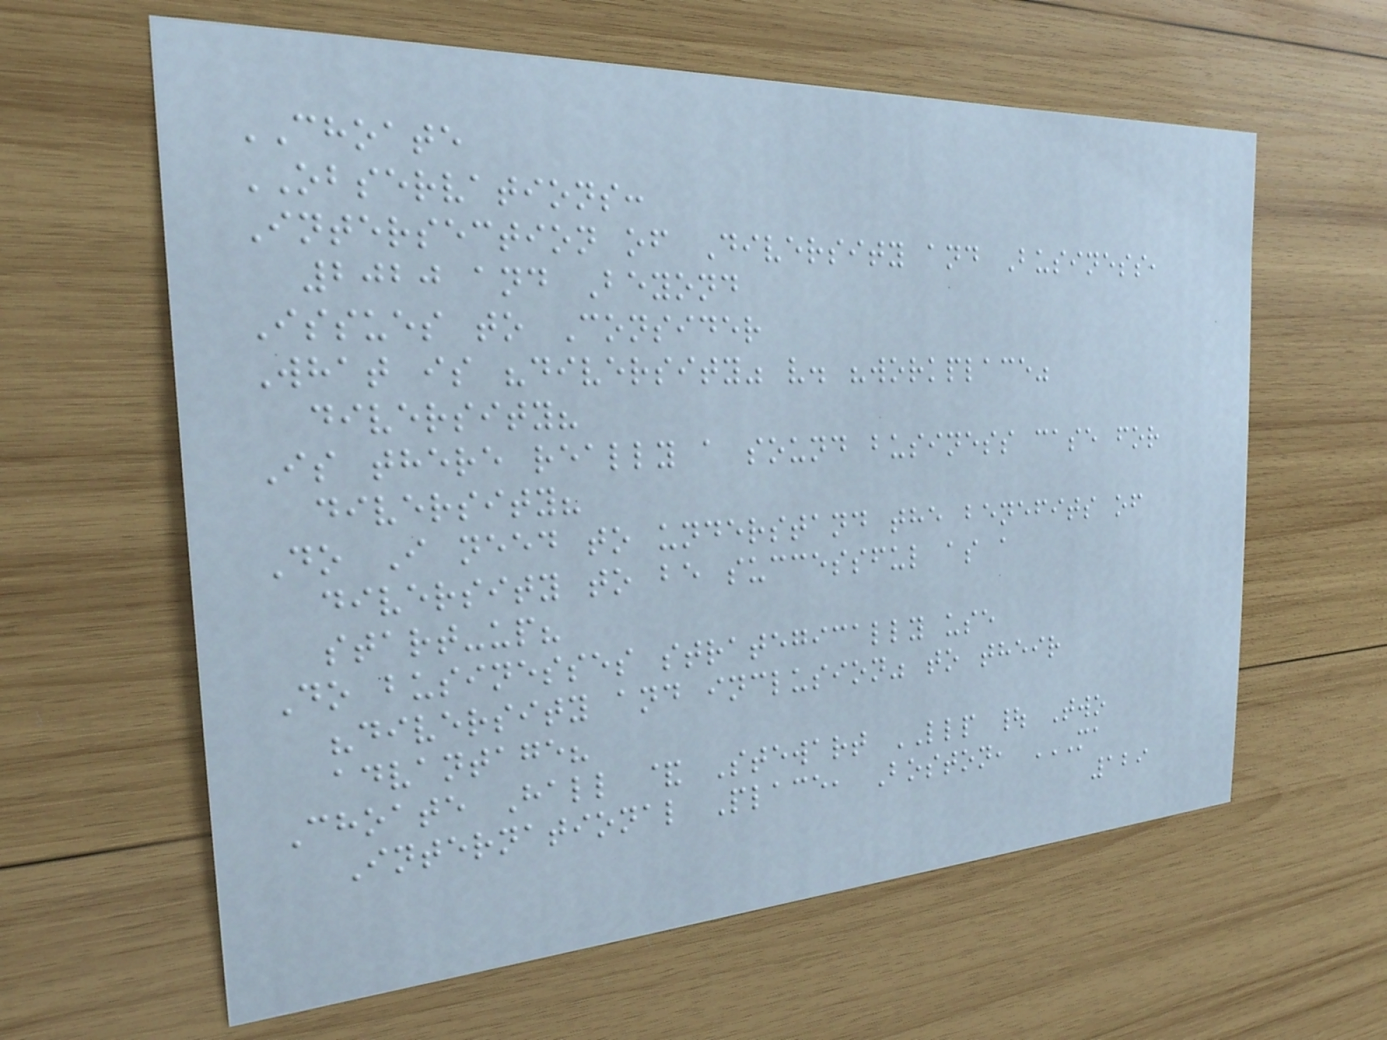CHOATE
OBSERVATIONS:
Intersection of Diversity and Business,
2020 and Beyond
Issues to Consider
What is "diversity" v. "workplace"
diversity?
Is there really a sound business case for
diversity?
Do I need to understand the benefits of
diversity to be successful as a
start-up?
Do businesses strategically use
"diversity and inclusion" to their
advantage?
Choate Hall & Stewart LLP | Two
International Place, Boston, MA
129
